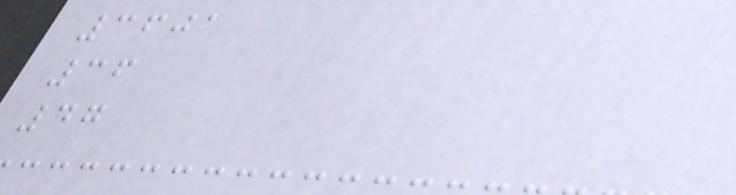3601
36
47
